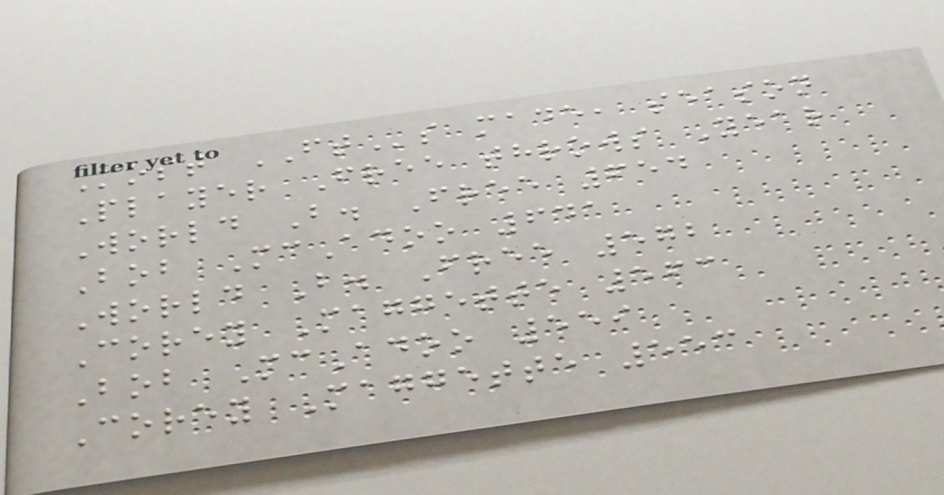Most FTs made, season
Player Free throws Year
World B. Free 654
Bob McAdoo 641
World B. Free 572
Corey Maggette 563
Bob McAdoo 559
Corey Maggette 553
